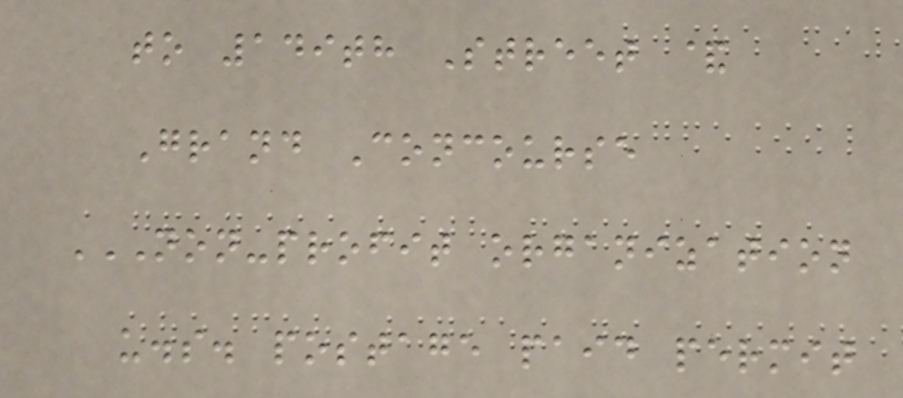to 149th Street &
Grand Concourse
NON-PROFIT ORGANIZATION
U.S. POSTAGE PAID PERMIT
